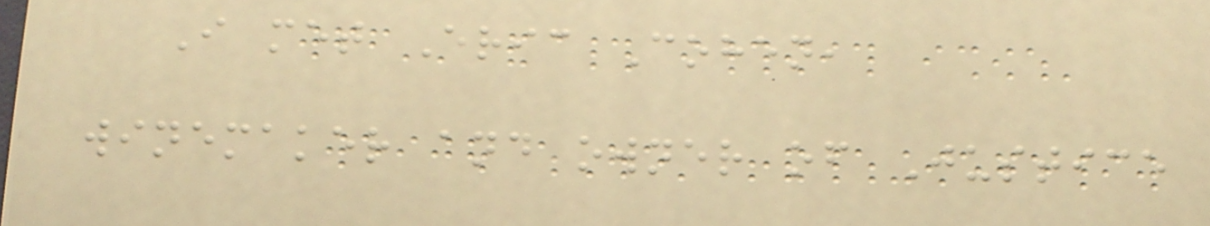I met Eric Cohen,
winemaker and owner of Justice
